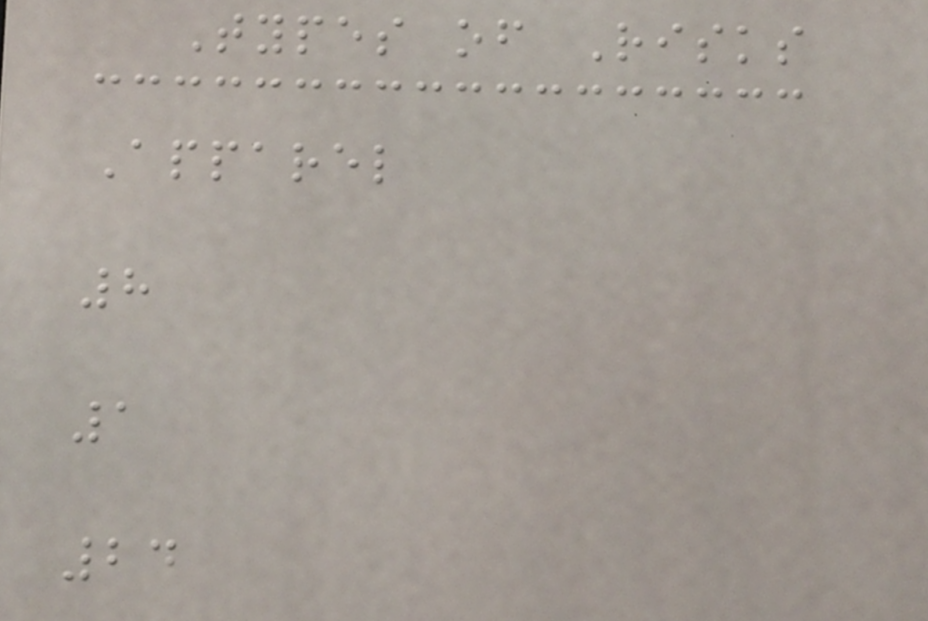Types of Risks
Apparel
8
1
24
